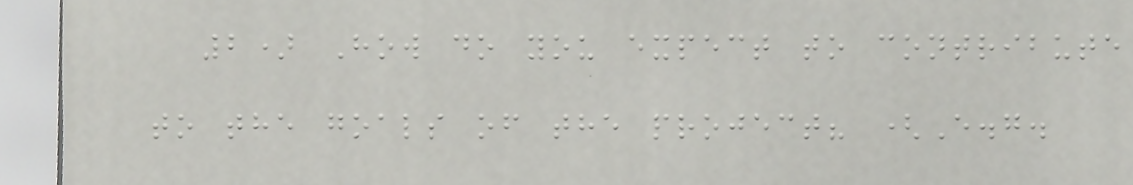2) How do you expect to contribute
to the goals of the project? (E.g.
